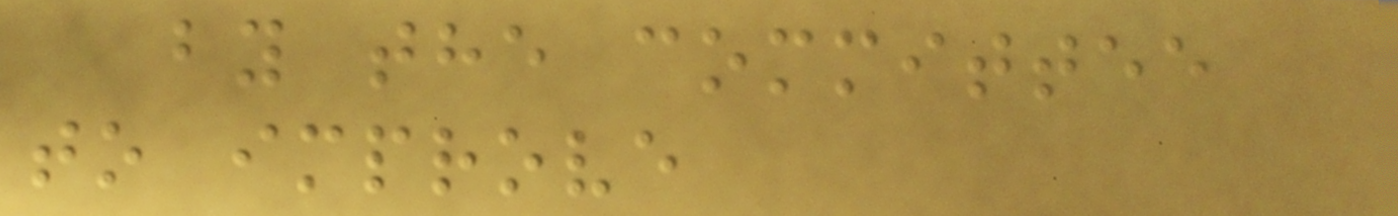by the committee
to improve
